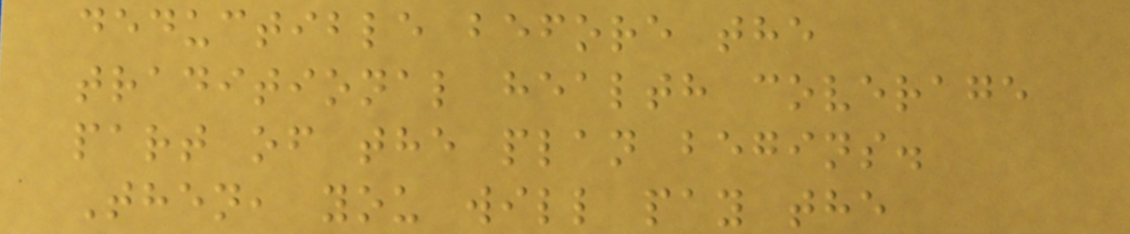deductible before the
traditional health coverage
part of the plan begins.
Then, you will pay the
